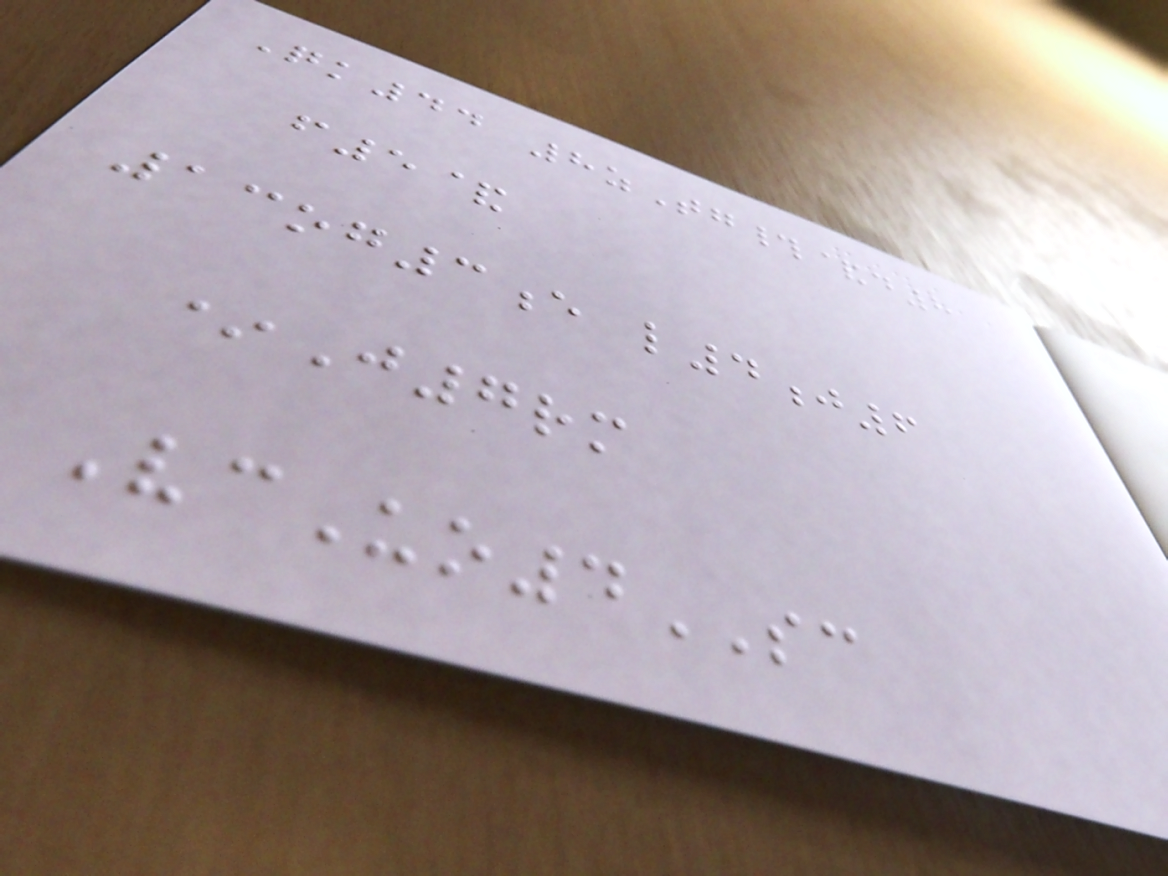Qk44 8zTg#&d8
f5&
13og3e l4j6
*J7rm
VcUo4SC
